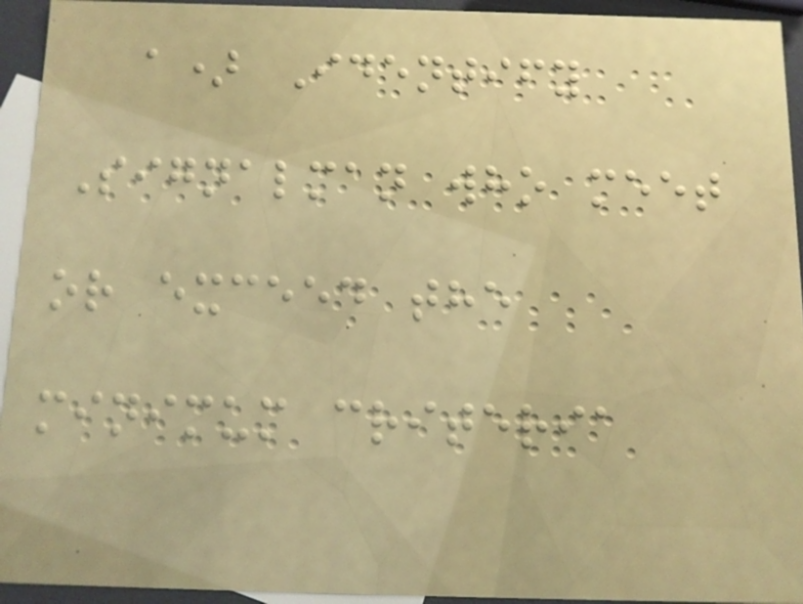a) Identify
Signalman who meet
or exceed the
minimum criteria
